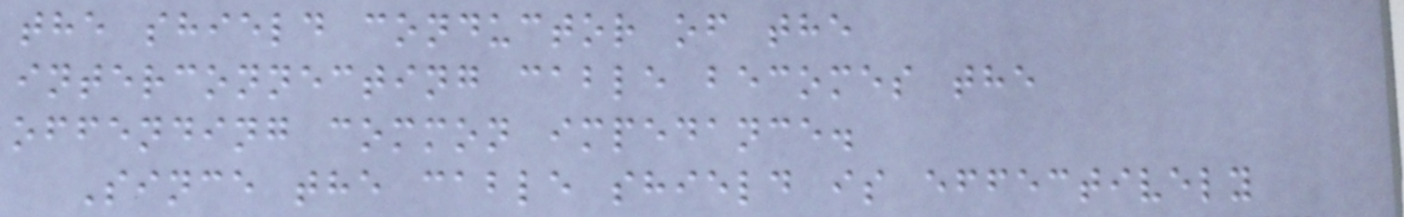the shield conductor of the
interconnecting cable becomes the
offending common impedance.
Since the cable shield is effectively
